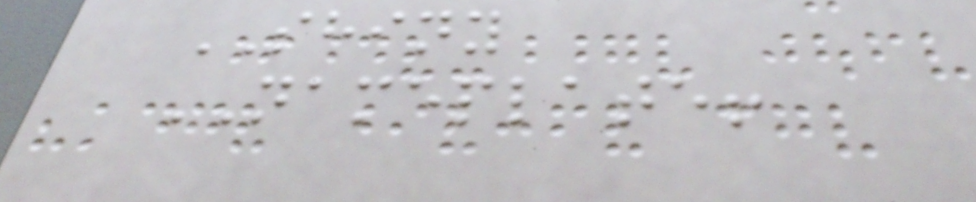SHINY
NAMEPLATE!
